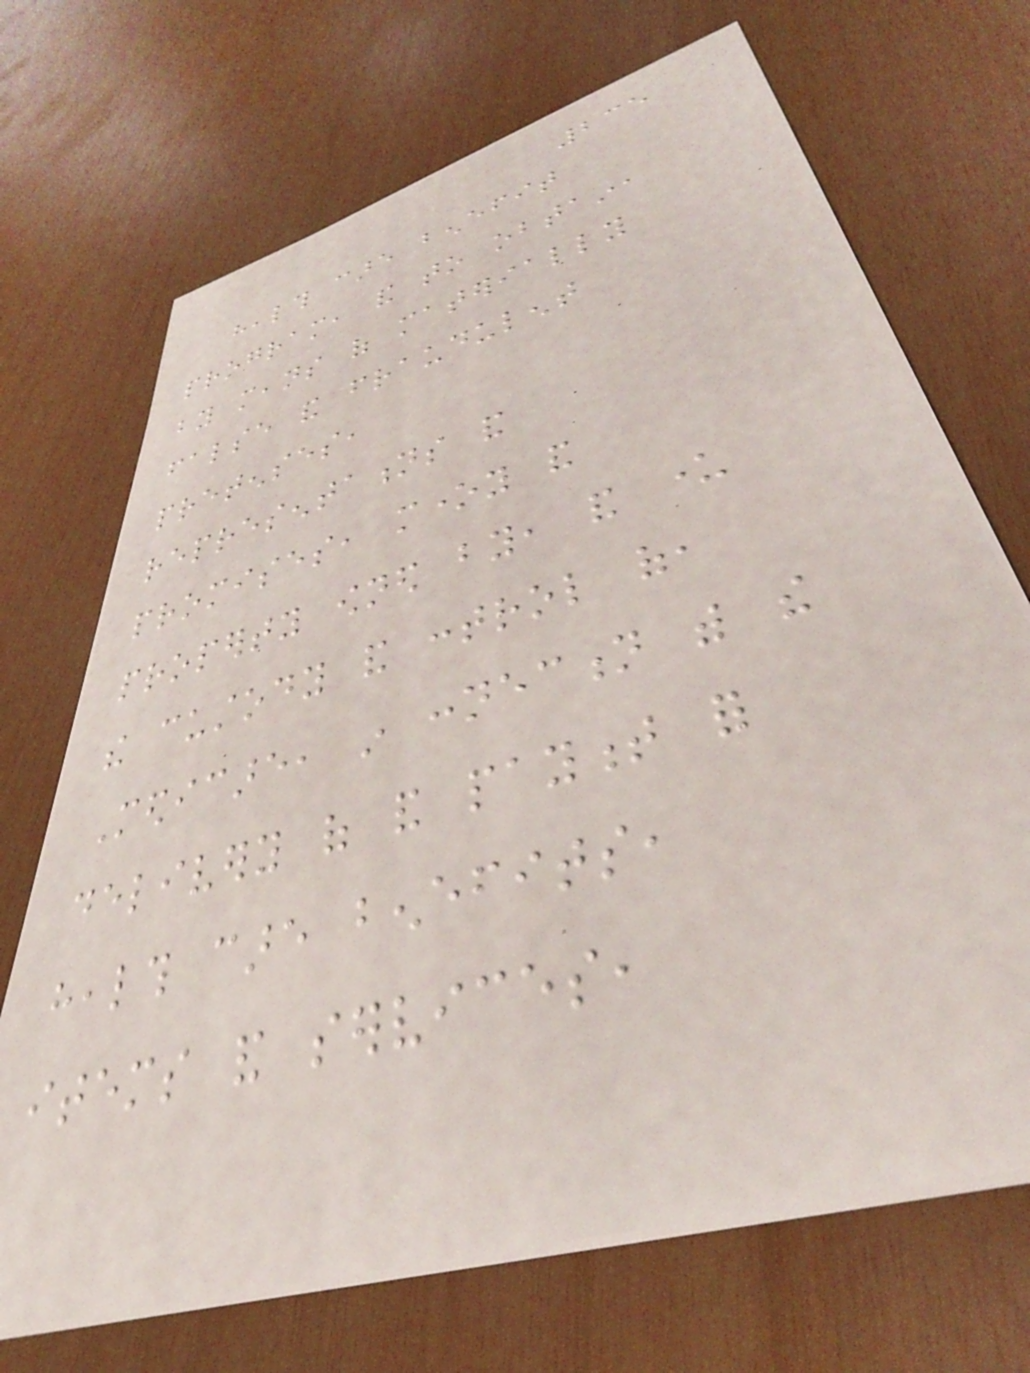235
health care benefit
program, and to obtain,
by means of materially
false and fraudulent
pretenses,
representations and
promises, money and
property owned by, and under
the custody and control of,
Medicare, in connection with the
delivery of and payment for
health care benefits,
items and services,
